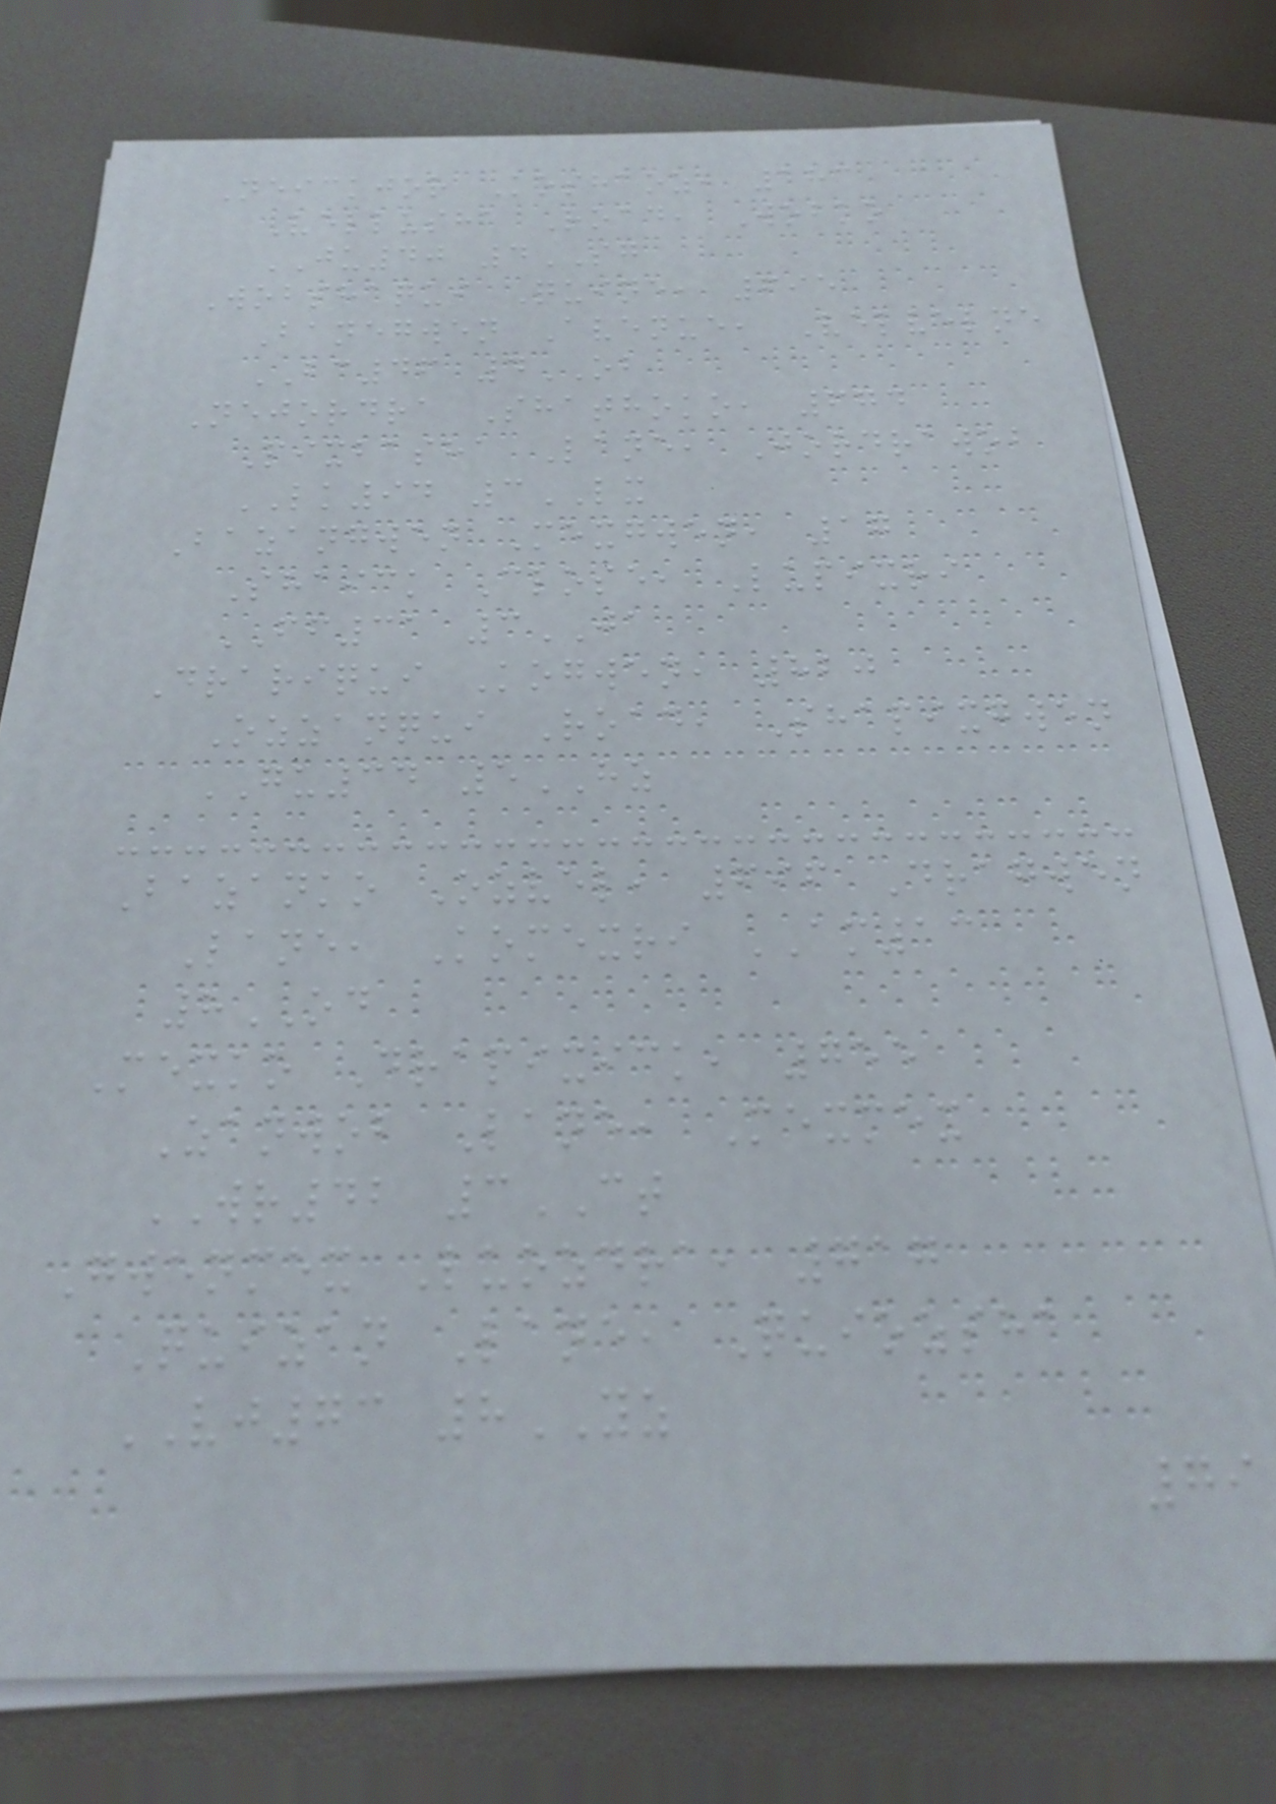Neickjor Koshaoz, 183
Vellusha Road, Wobko
JU40 4SG
Wobshaqui Quine, 695
Banegwen Avenue, Velvelne
BC46 4OB
Nejordra Shathoko, 674
Pixbasha Lane, Jordrawob
LK94 3LX
Bazangwen Mexgwen, 17
Shaick Close, Lupixri
FF31 3JA
Drariqui Kogwen, 820
Ozzanqui Road, Shapixgwen
GU34 5HZ
Bazanko Ozvel, 696 Dragwen
Lane, Komexri AM13
8OD
Mexko Drapixick, 755
Zanwob Lane, Mexmex
WR42 3CT
Gwenmex Luozdra, 717
Quizan Lane, Quiozsha
VJ73 8YZ
79
